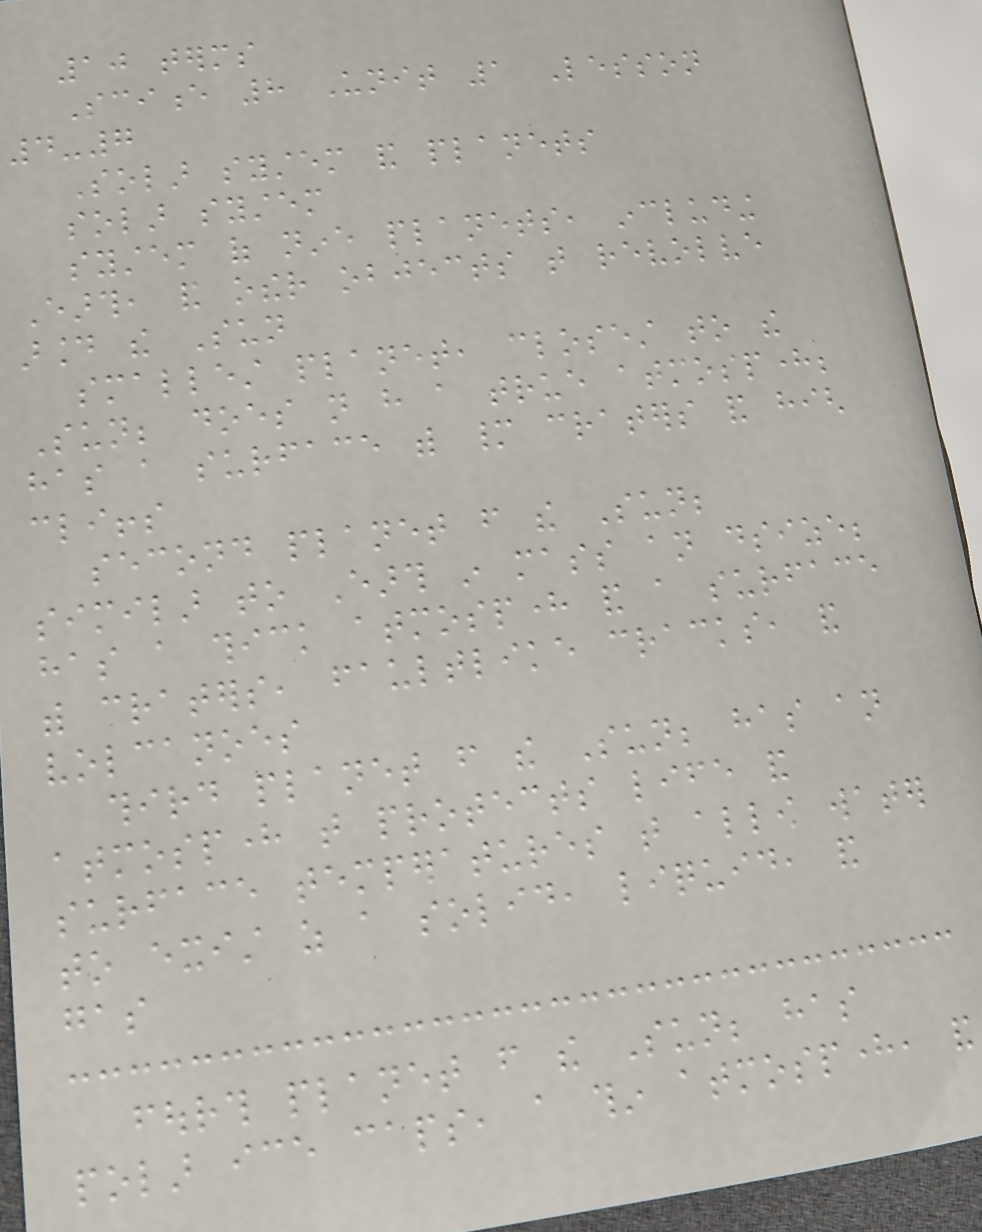10 terms
Science 8 Unit 1 Lesson
4-7
Solar system and planets
solar system
system of nine planets, including
Earth, and other objects that revolve
around the Sun
smallest planet, closest to the
Sun; does not have a true atmosphere;
has a surface with many craters and high
cliffs
second planet from the Sun;
similar to Earth in mass an dsize;
has a thick atmosphere and a surface
with craters, faultlike cracks, and
volcanoes
third planet from the Sun; has an
atmosphere that protects life and
surface temperatures that allow water
to exist as a solid, liquid, and
gas
fourth planet from the Sun; has
polar ice caps, a thin atmosphere, and
